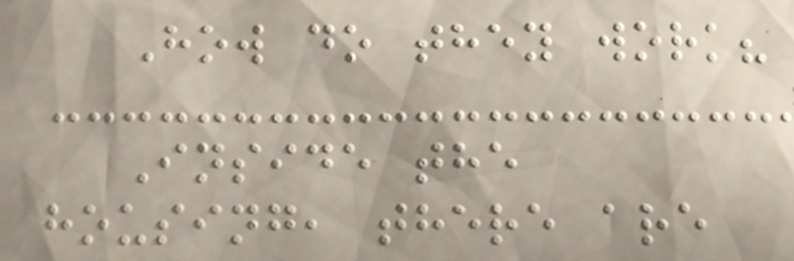How do they work?
Inside the
housing, there are
